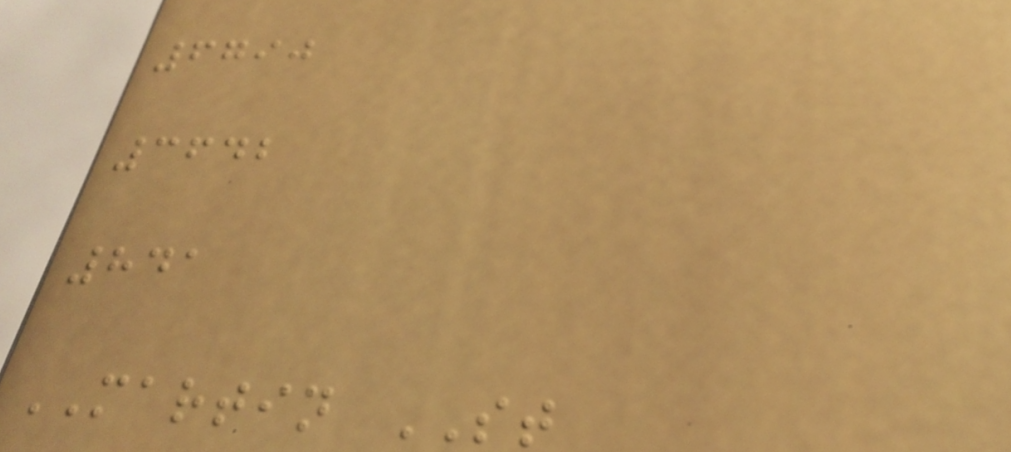6790
3642
841
MARTIN ST
